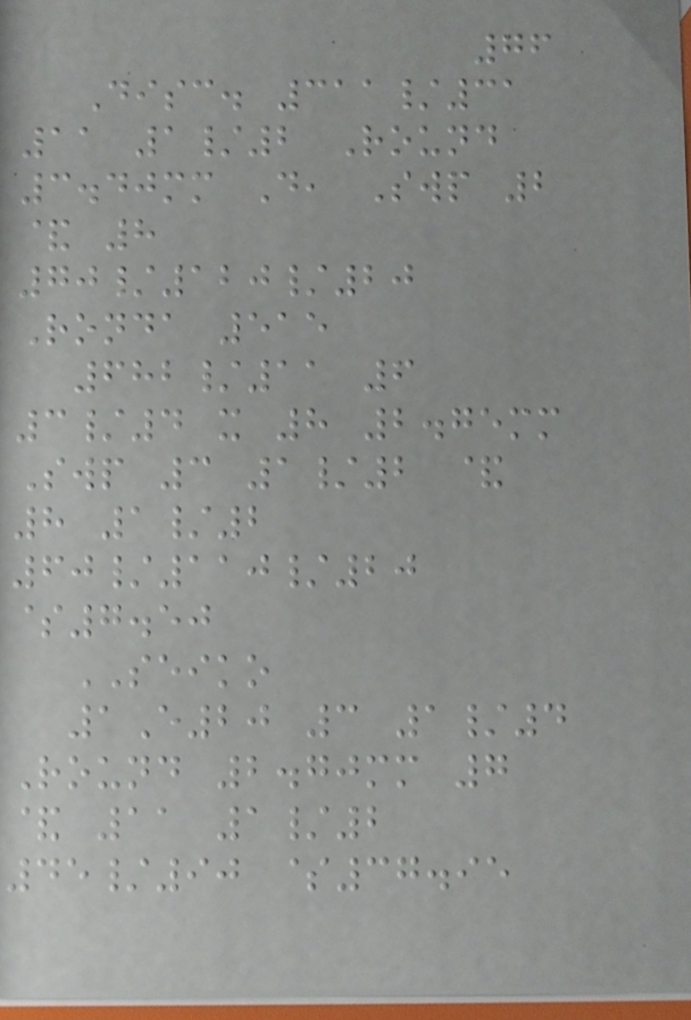76
Disc. 311/31
11 1/2 Round
3.40mm D, Swp 2
& 8
70/120/20
Ronda 515
682/11 6
3/4 x 8 2.75mm
Swp 3 1/2 &
8 1/2
60/110/20
$7.50
SEIKO
1E20 3 1/4
Round 2.70mm 7
& 11 1/2
45/90 $37.95
